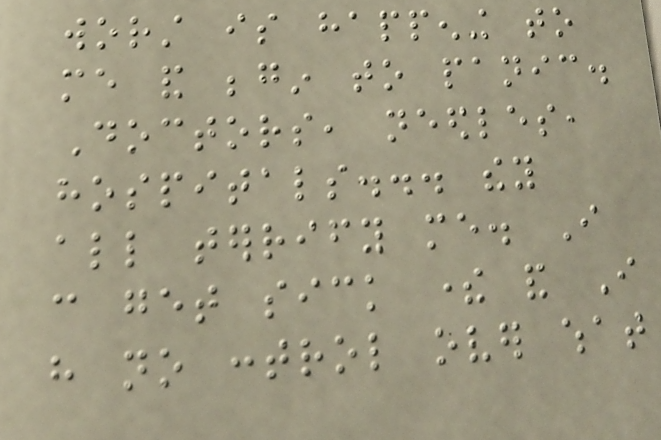worst is happening to
me and begin to panic.
Doctors, needles,
hospitals... they
all terrify me. I
can get sick there and I
have no control over what
